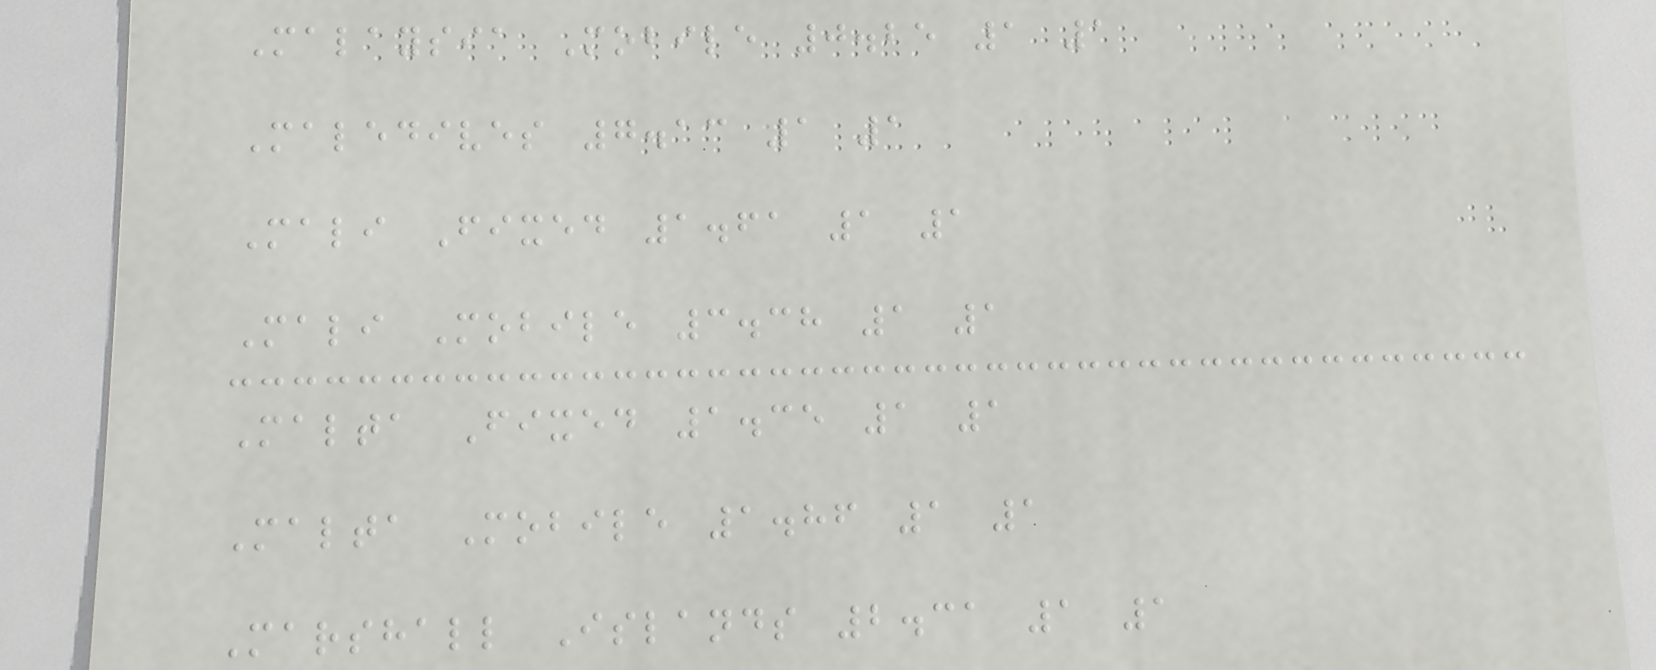Malaysia Mobile 0.25 1 1
Maledives 7.13 1 1
Mali Fixed 1.61 1 1
Mali Mobile 3.38 1 1
Malta Fixed 1.35 1 1
Malta Mobile 1.86 1 1
Marshall Islands 2.31 1 1
